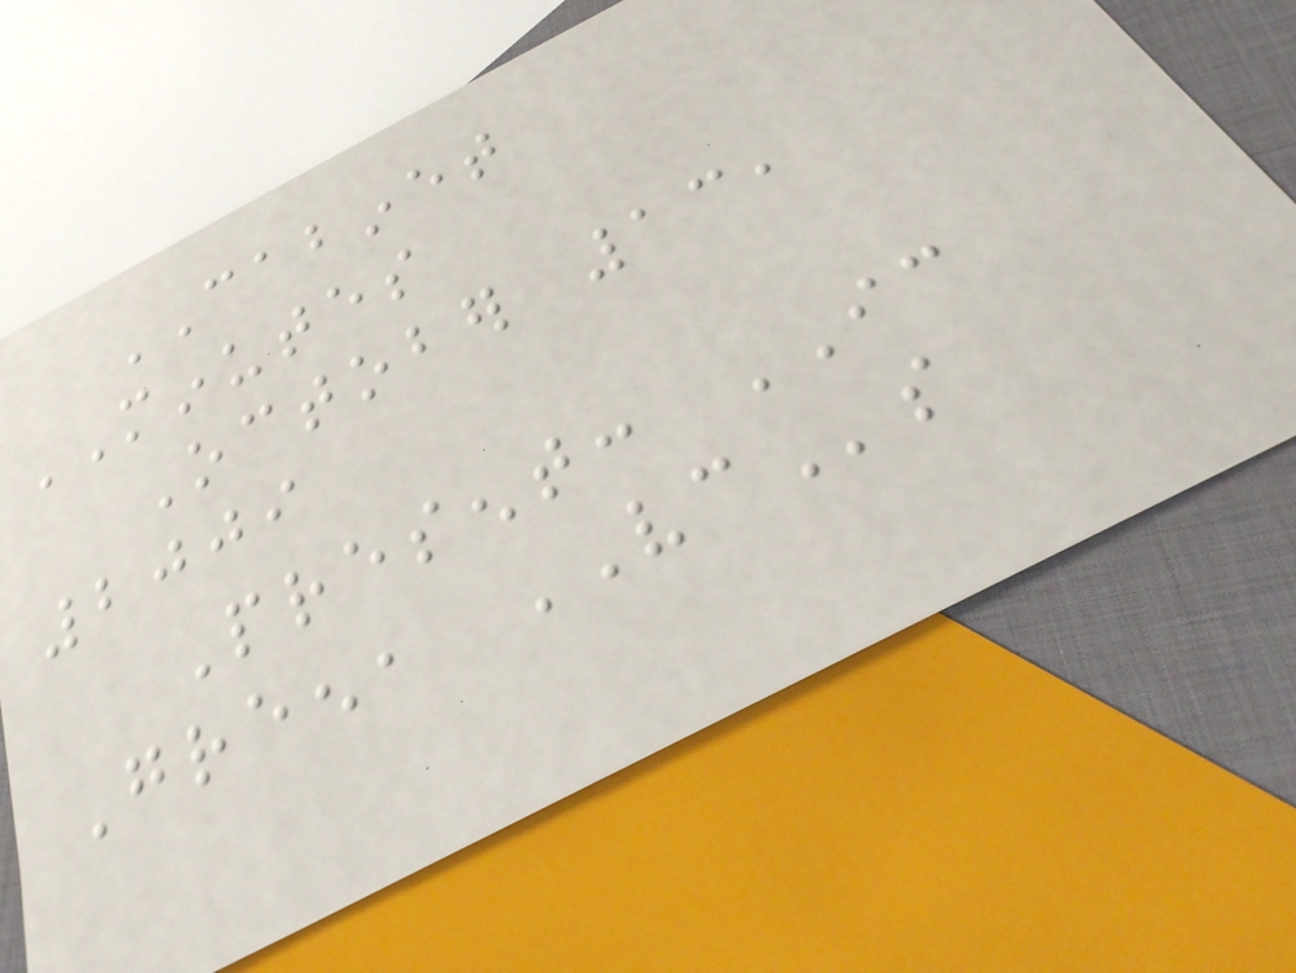CABINET
MINUTES
October 13,
2009
Present: IC
Green, VCs
